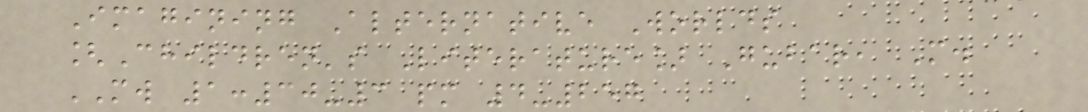Imagining Alternative Worlds
[Children's Literature] Gubar, M.
MW 1:30-3 pm 4-257
